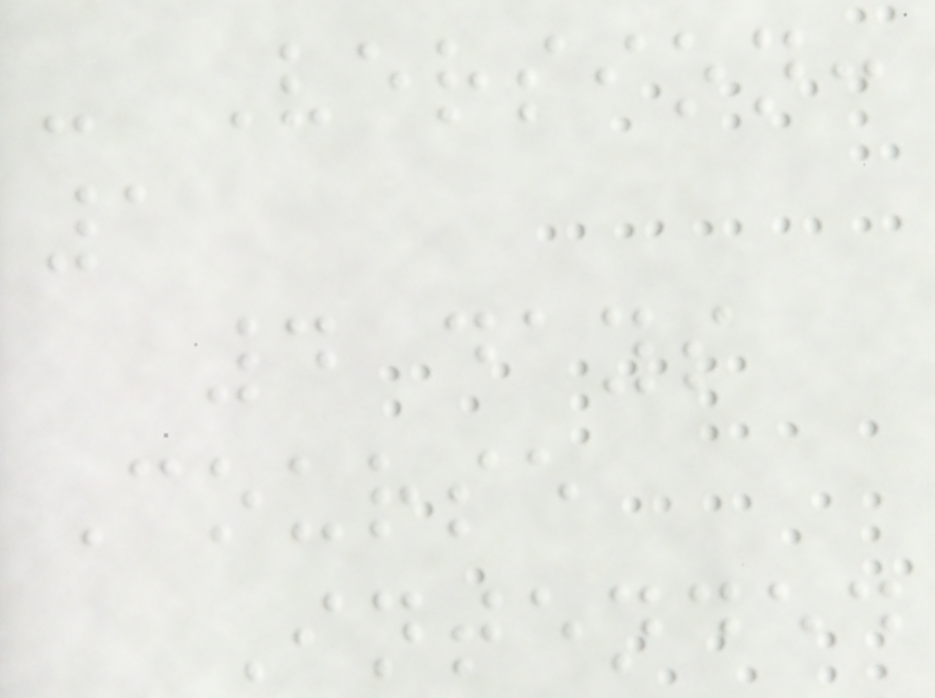- Version:
1
4 days
Course
Intended
